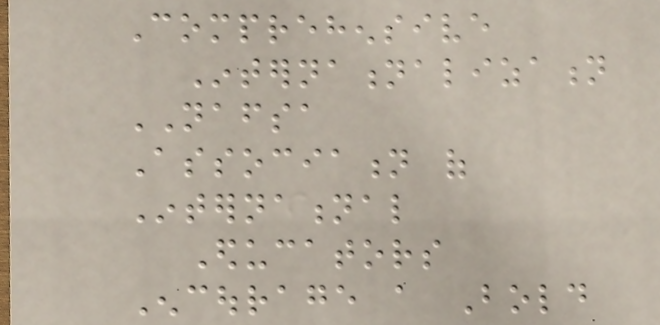Comprehensive
Internationalization
NAFSA
Association of
International
Educators
Encourage a Bold
